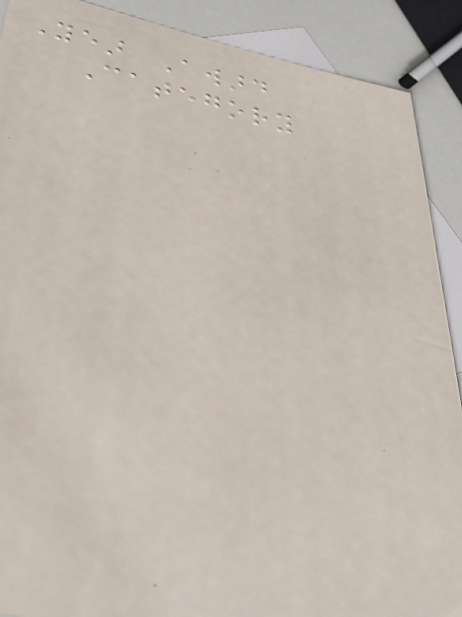Year Award
Category
